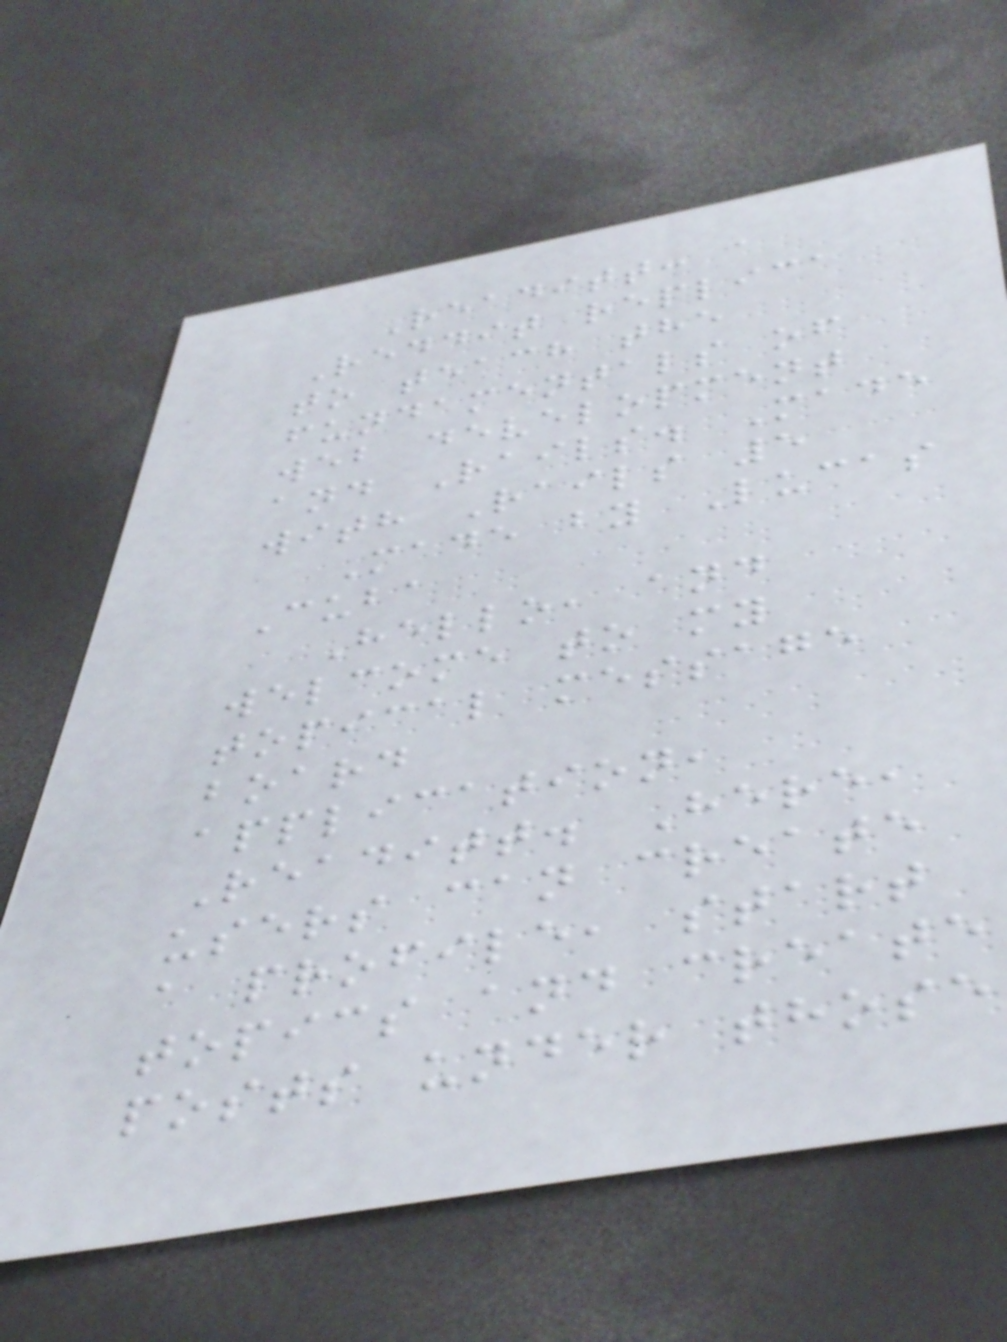Readitt: a
Reddit replica
to teach the
fundamentals of
web development
and Rails. Made
with Rails 5
Made by Lucas
Cuba
Hello, and
welcome to my
topical message
board
application,
Readitt. Here,
users can create
a profile, start
topics and create
posts under those
